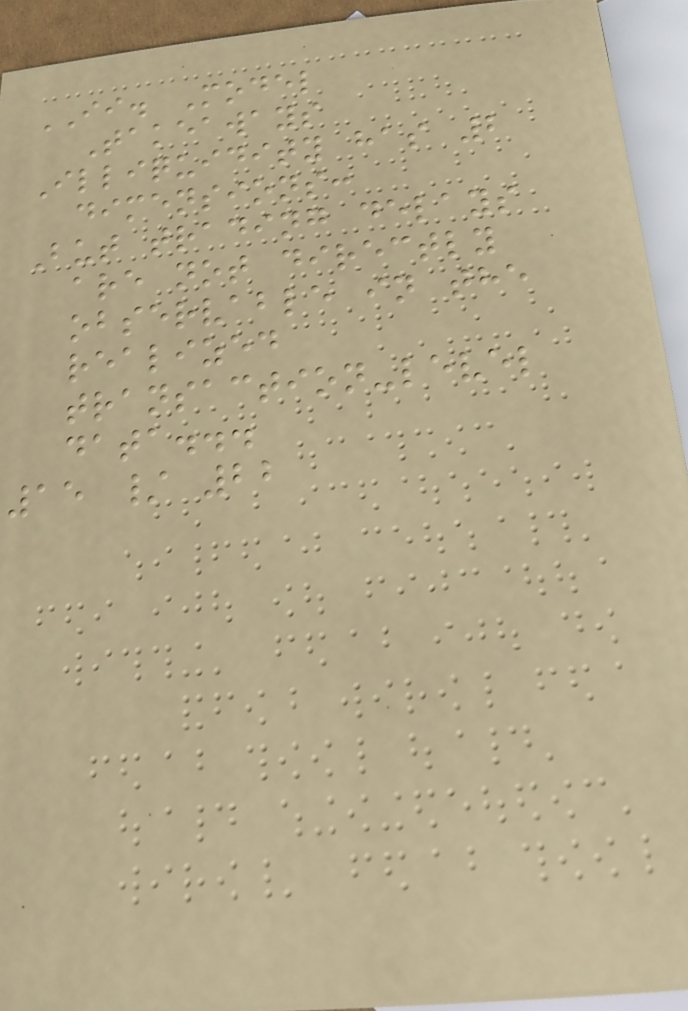II. Model
Takeaways
Illiquidity has 2
dimensions:
But trading delays
are not directly
observable in the
realized
transaction-level
data...
15 / 22
